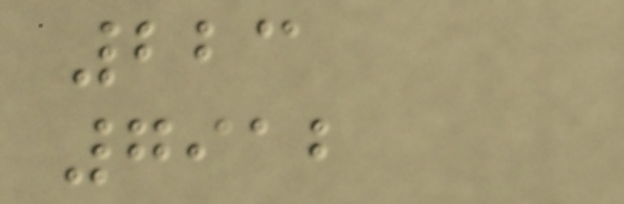223
7912
